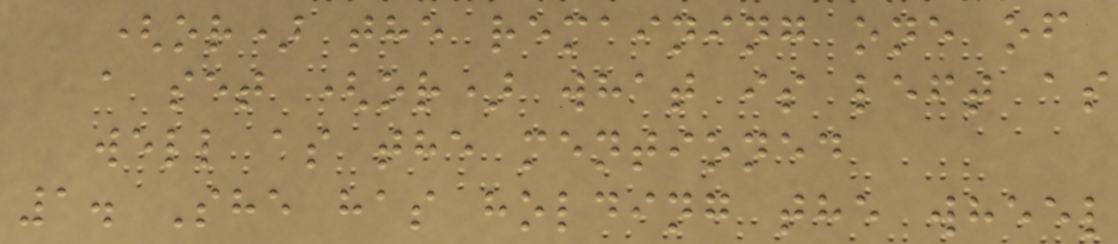(or) the remaining one of
a set (or) what is left as
well as the mentioned
1. She has holding the wheel
